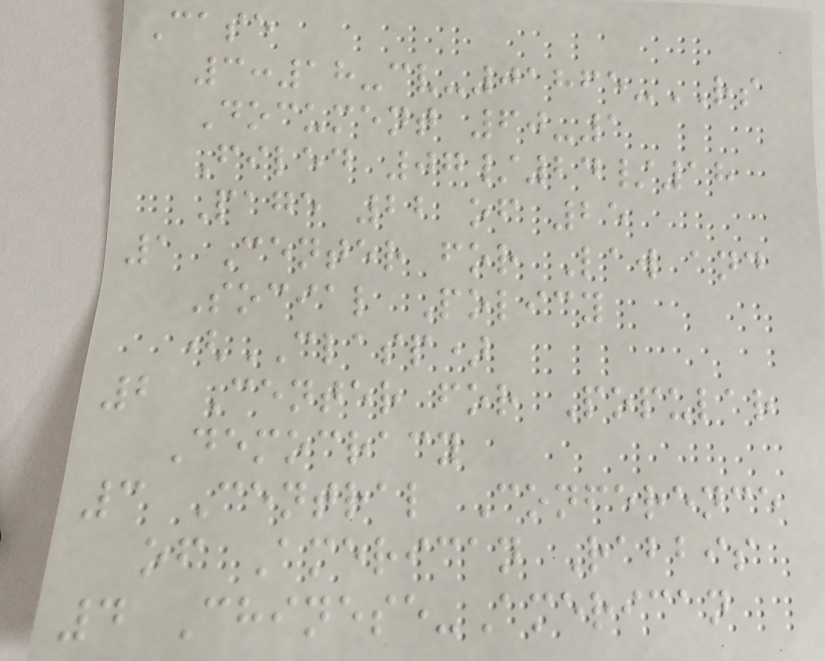Case
3:18-cv-01865-RS
Document 60-1
Filed 07/24/18
Page 22 of 25
1 Center for Law and
Social Policy
(CLASP)
2 Center for Popular
Democracy
3 Central Conference
of American Rabbis
4 Chinese-American
